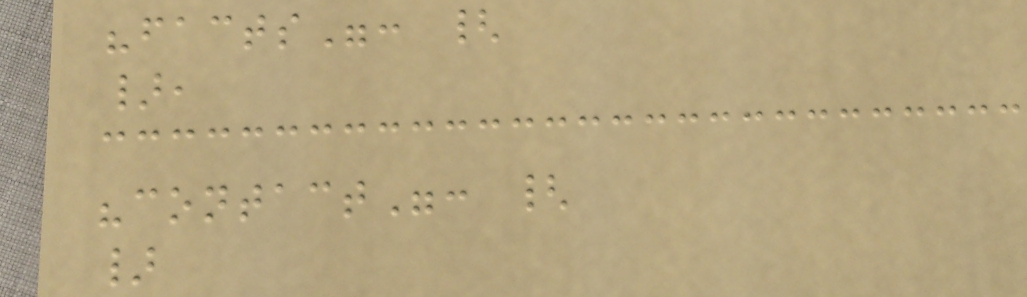"facts": {
},
"contact": {
}
